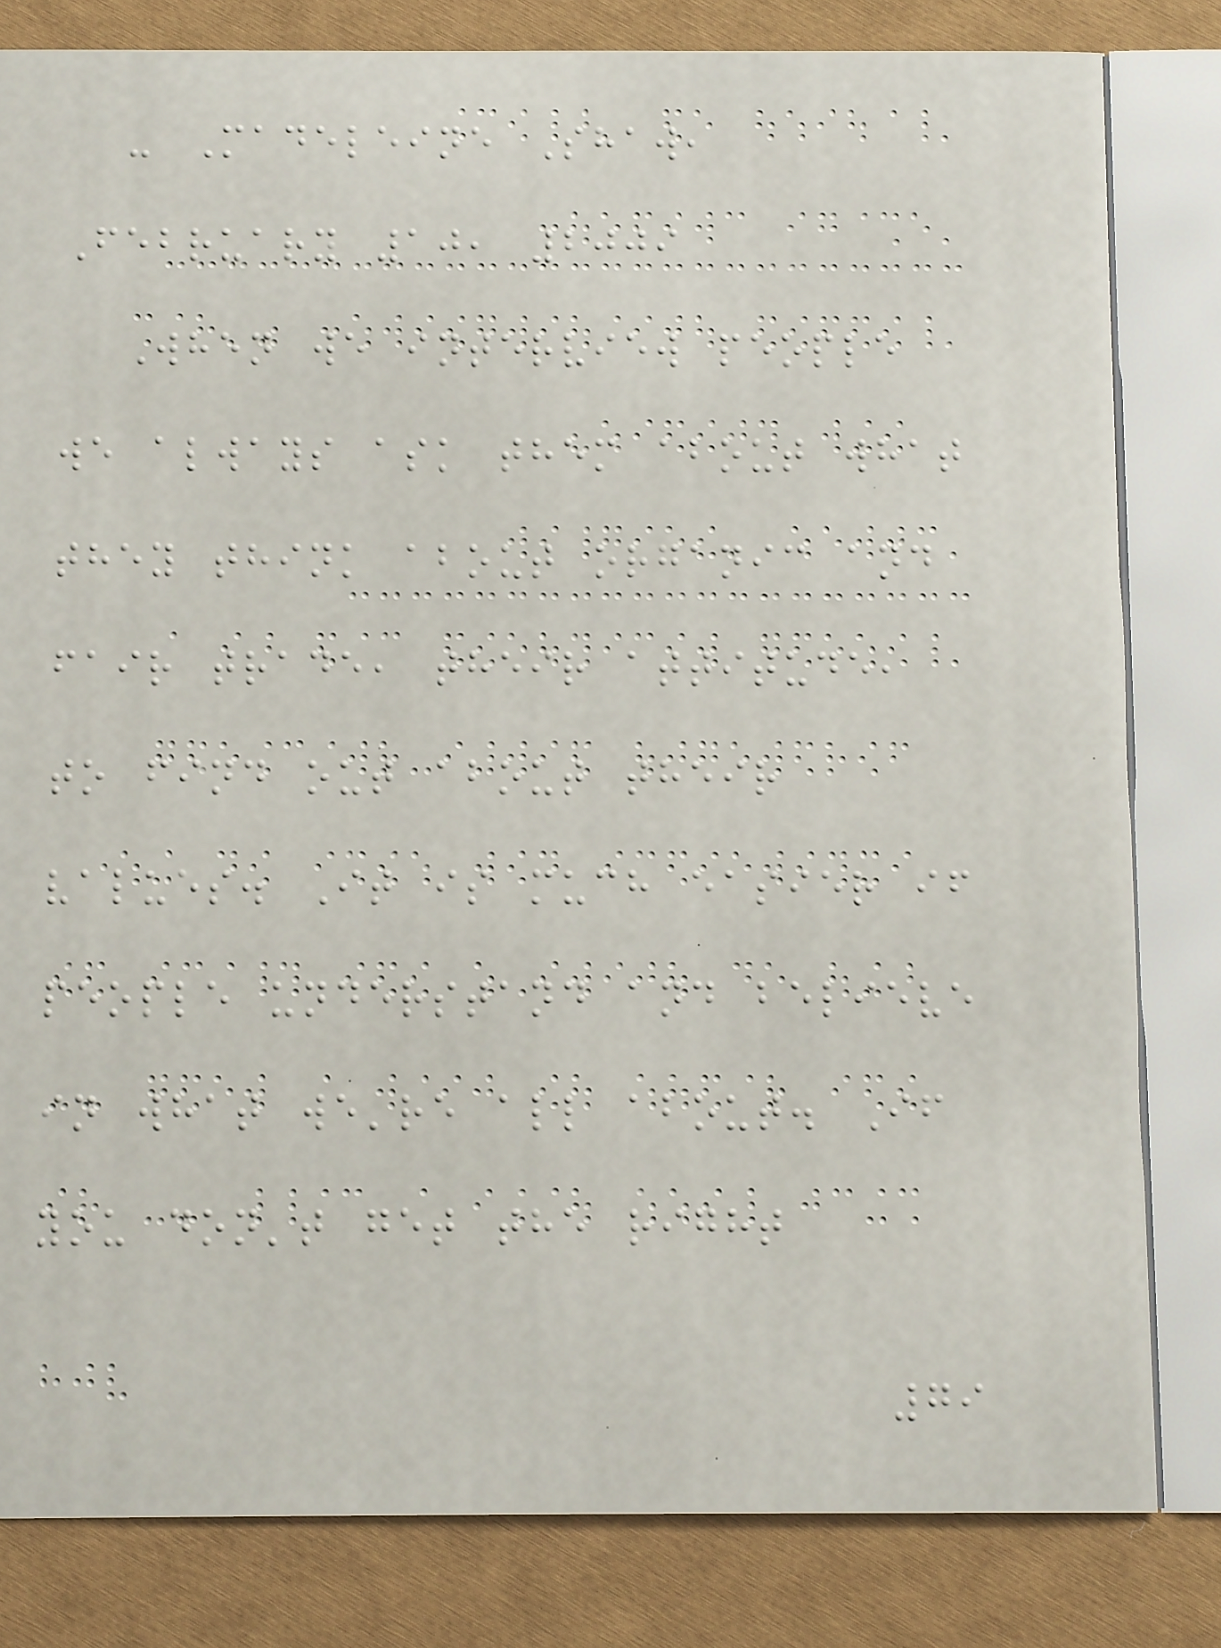- Madeleine Shaw,
February 10, 2009
When we interview people
we always ask them about what
they think about organic and
fair trade, their attitude,
to find out about their
values. It is much easier if
people understand and believe
in what we're all about. If
you don't get the right
79
